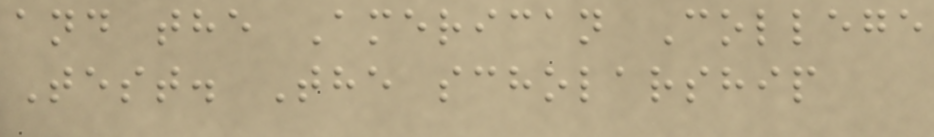and the American College
Test. The scholarship
